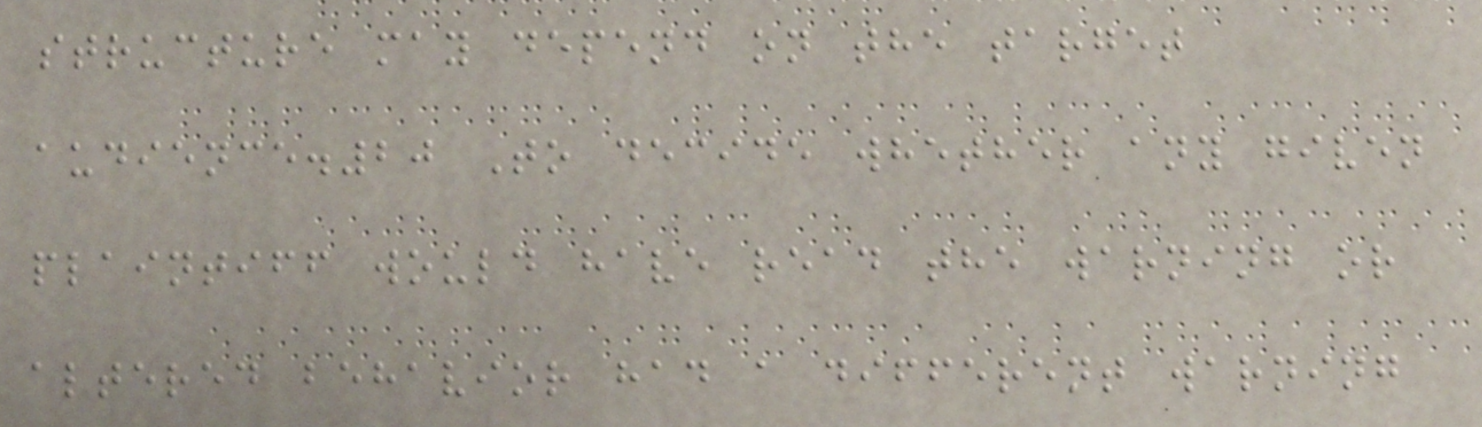structure may depend on the target
audience.20 To decide whether any given
plaintiff would have read the warning or
altered behavior had a different warning
